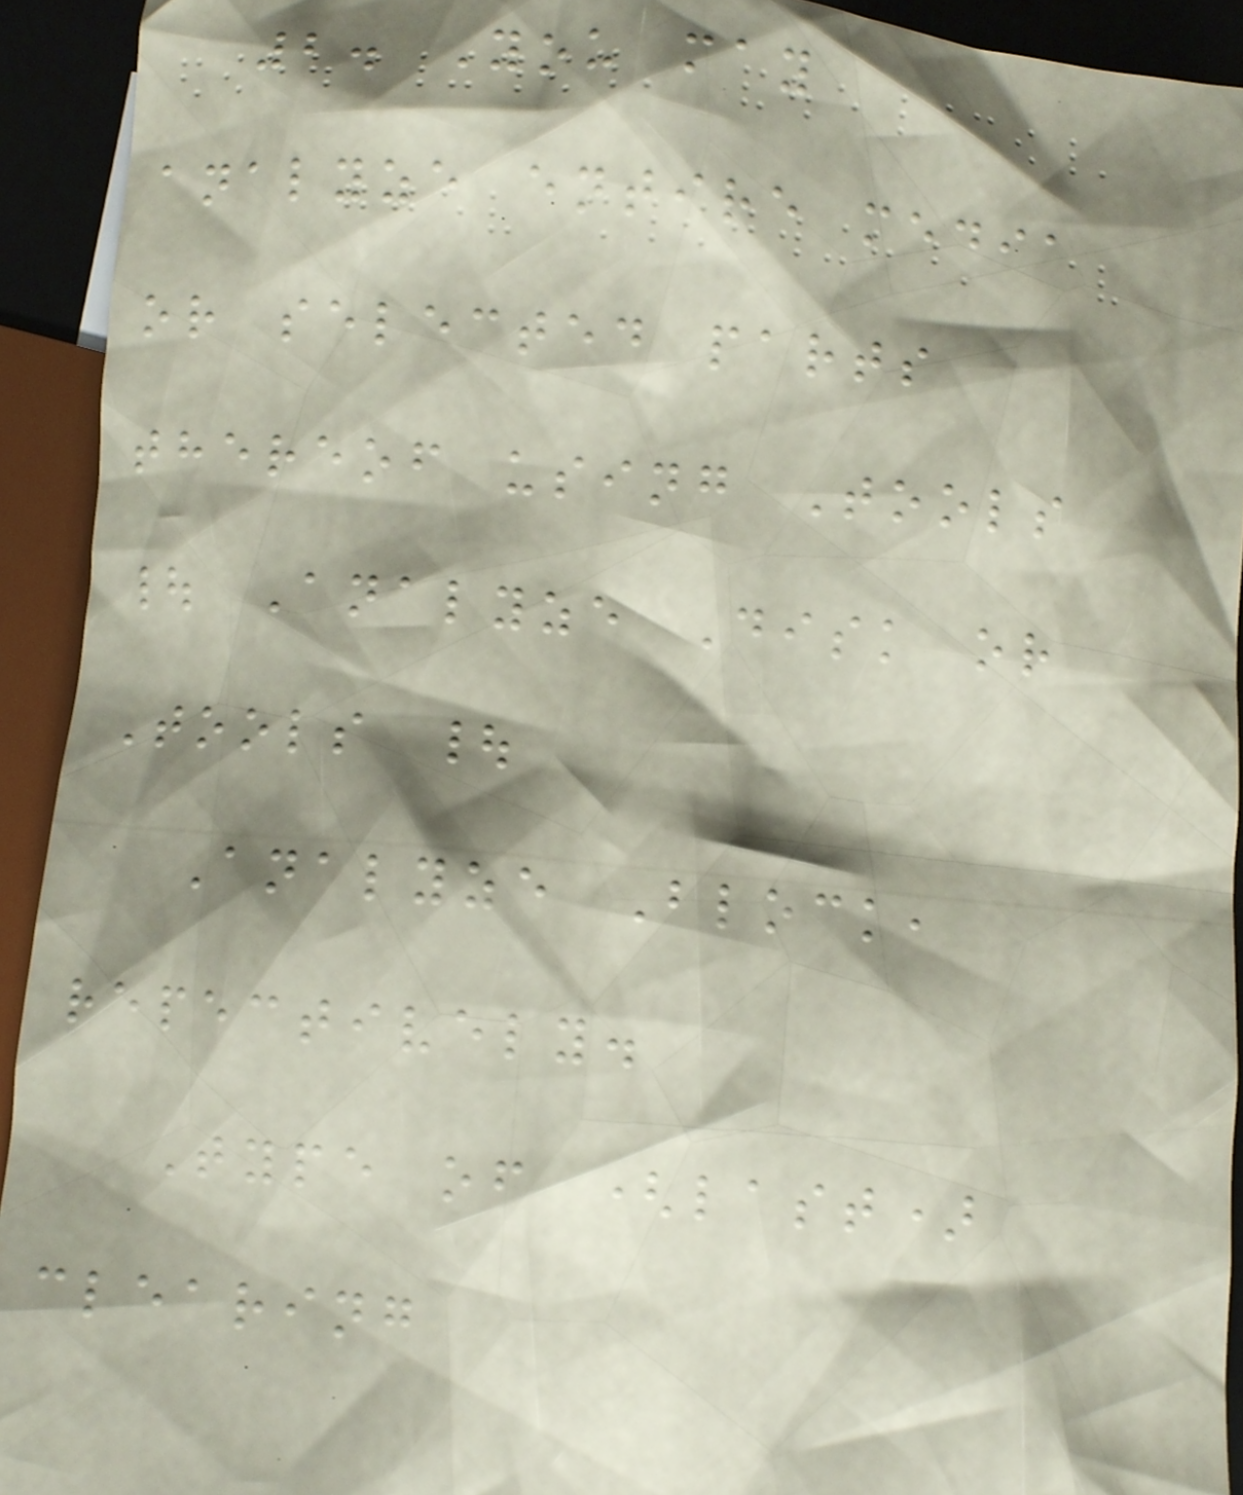2. You may
analyze entire media
or selected parts
thereof using Tools
| Analyze Disk or
Tools |
Analyze Block,
repectively.
Type of (last)
clearing
